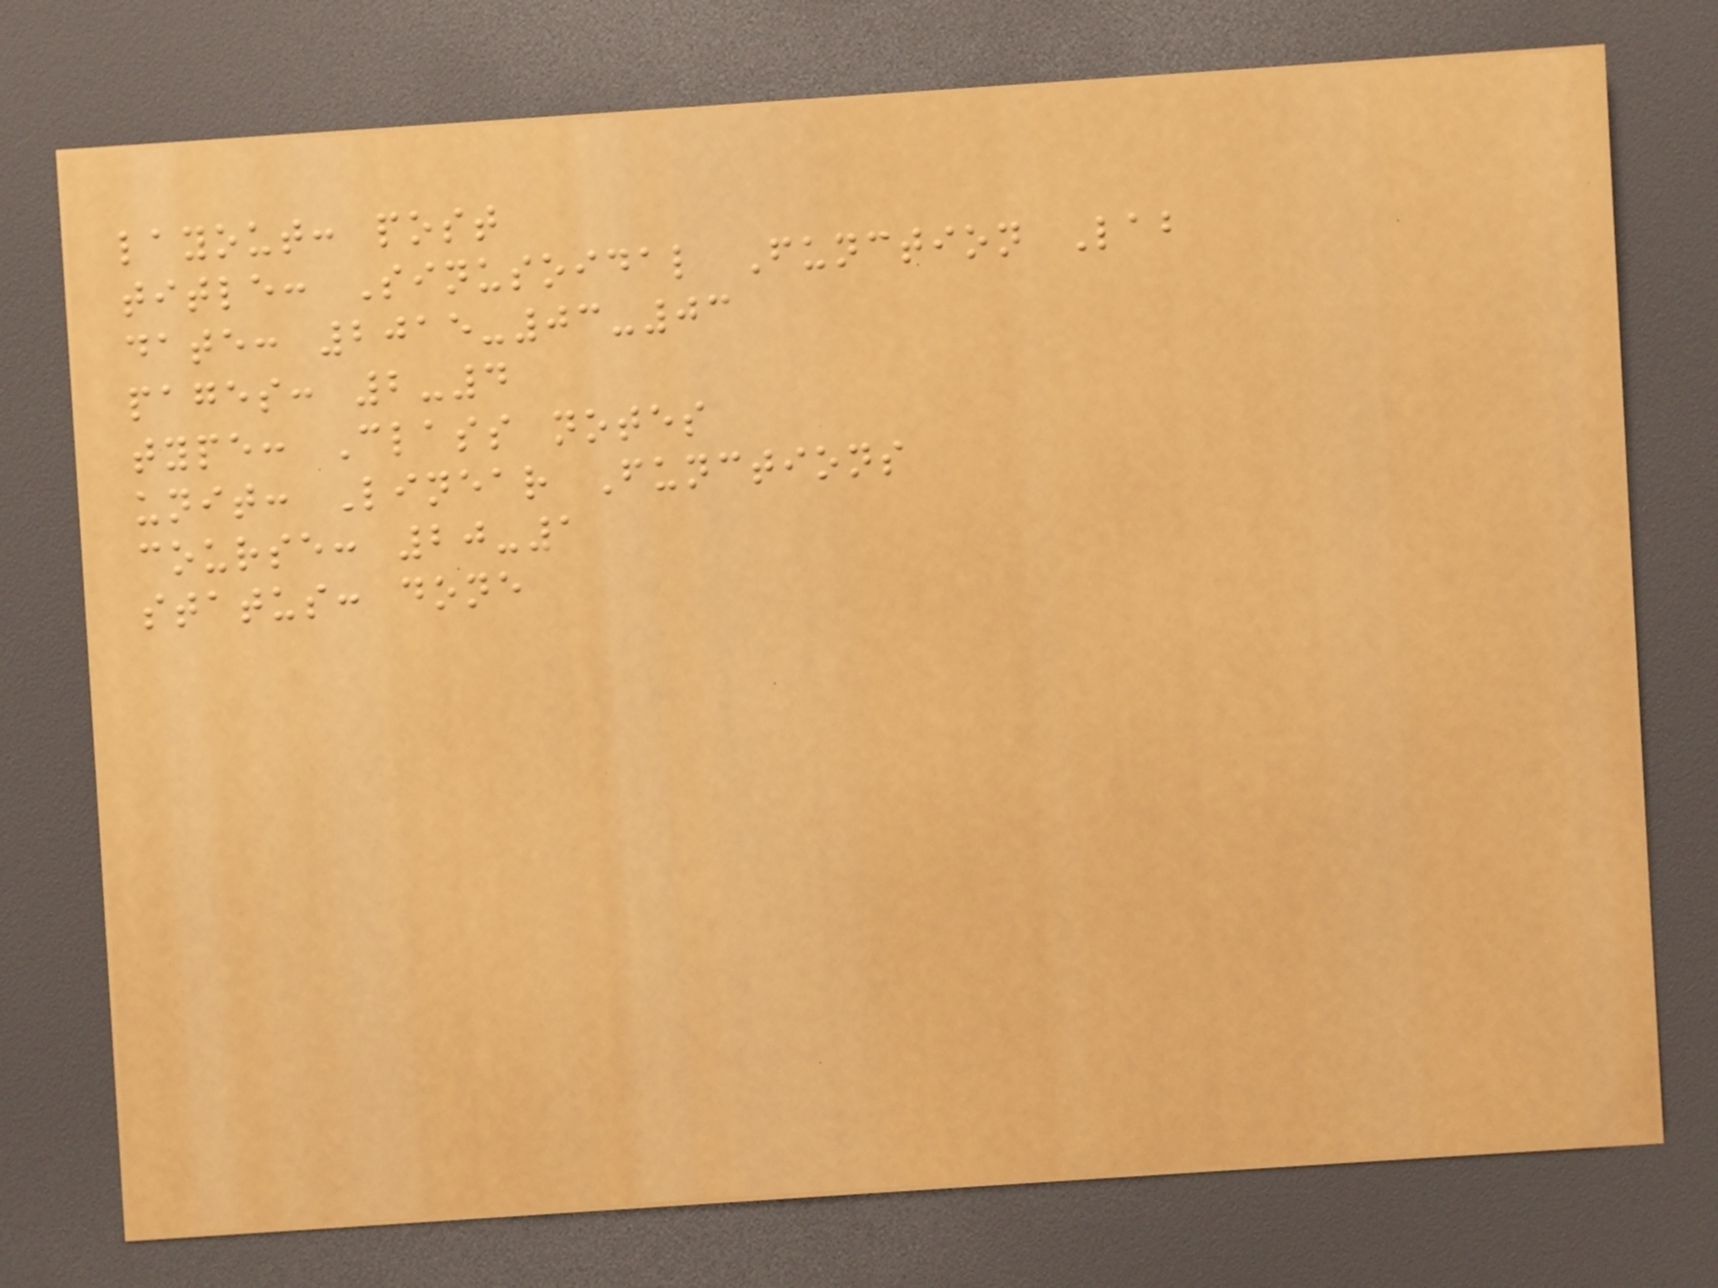layout: post
title: Sinusoidal Function Lab
date: 2015-03-03
pages: 2-4
type: Class notes
unit: Linear Functions
course: 20-1
status: done
